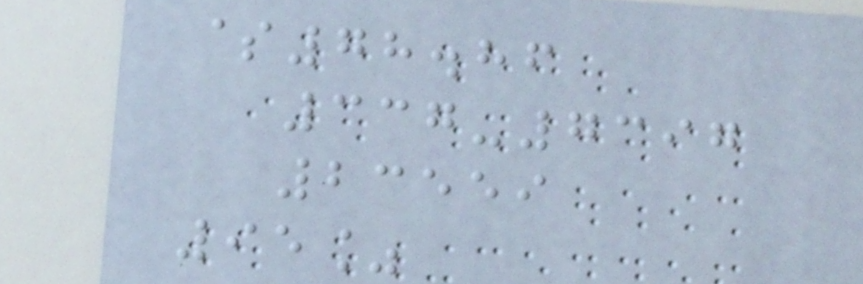$78.86
337-7397
23559
95%
